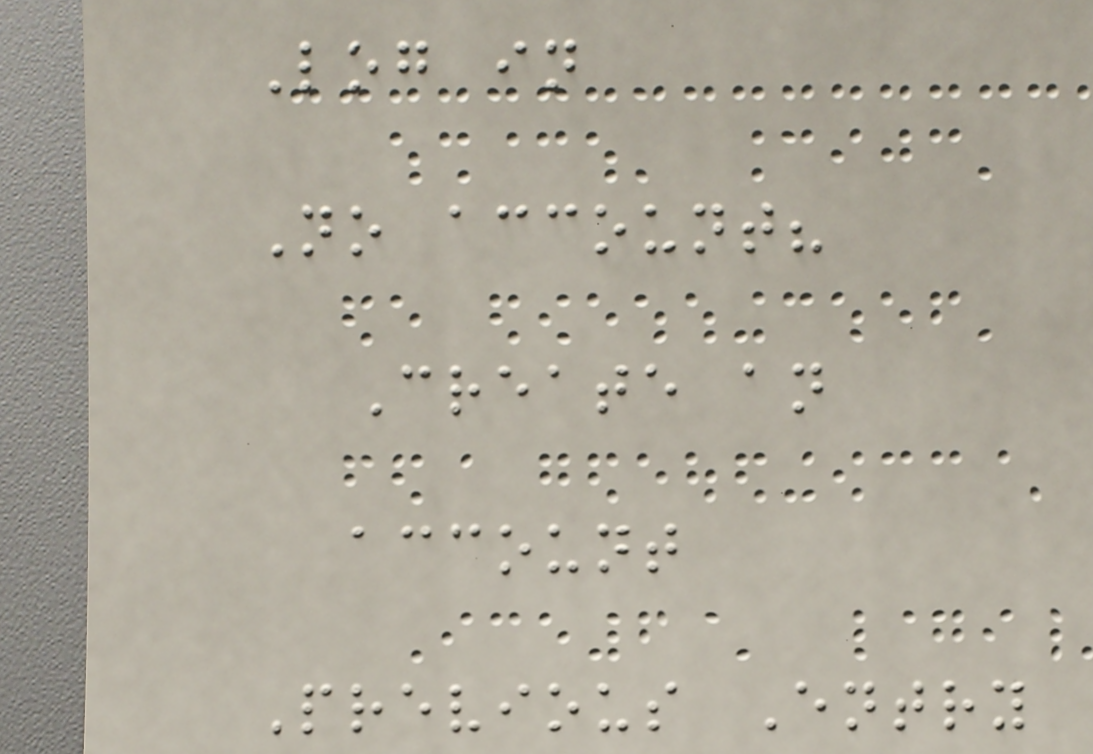Log in
No account?
Create an
account
Previous Entry
